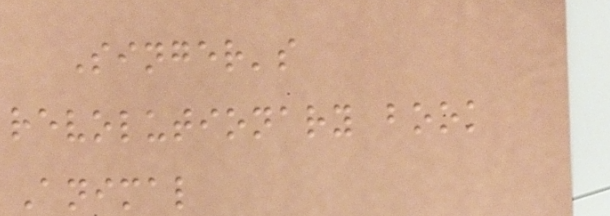Singer's
revolutionary book
Animal
